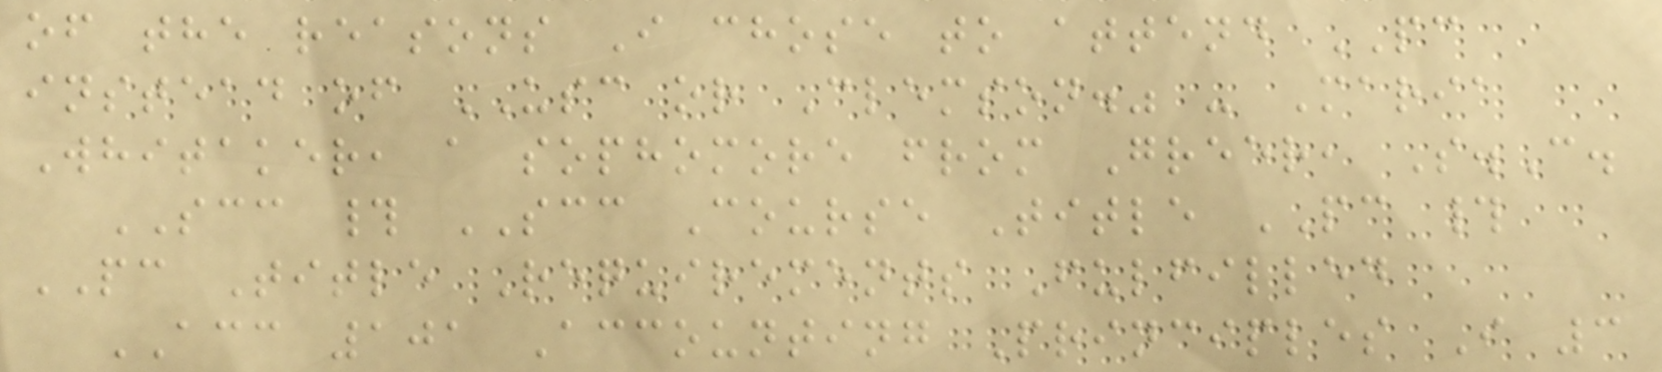of the reasons I chose to attend PC
instead of USC or Clemson." - Maria
Whitaker, a sophomore from Greer, S.C.
SCC # SCC Course Title PC #
PC Title Requirements Fulfilled
ACC 101 Accounting Principles I 3
